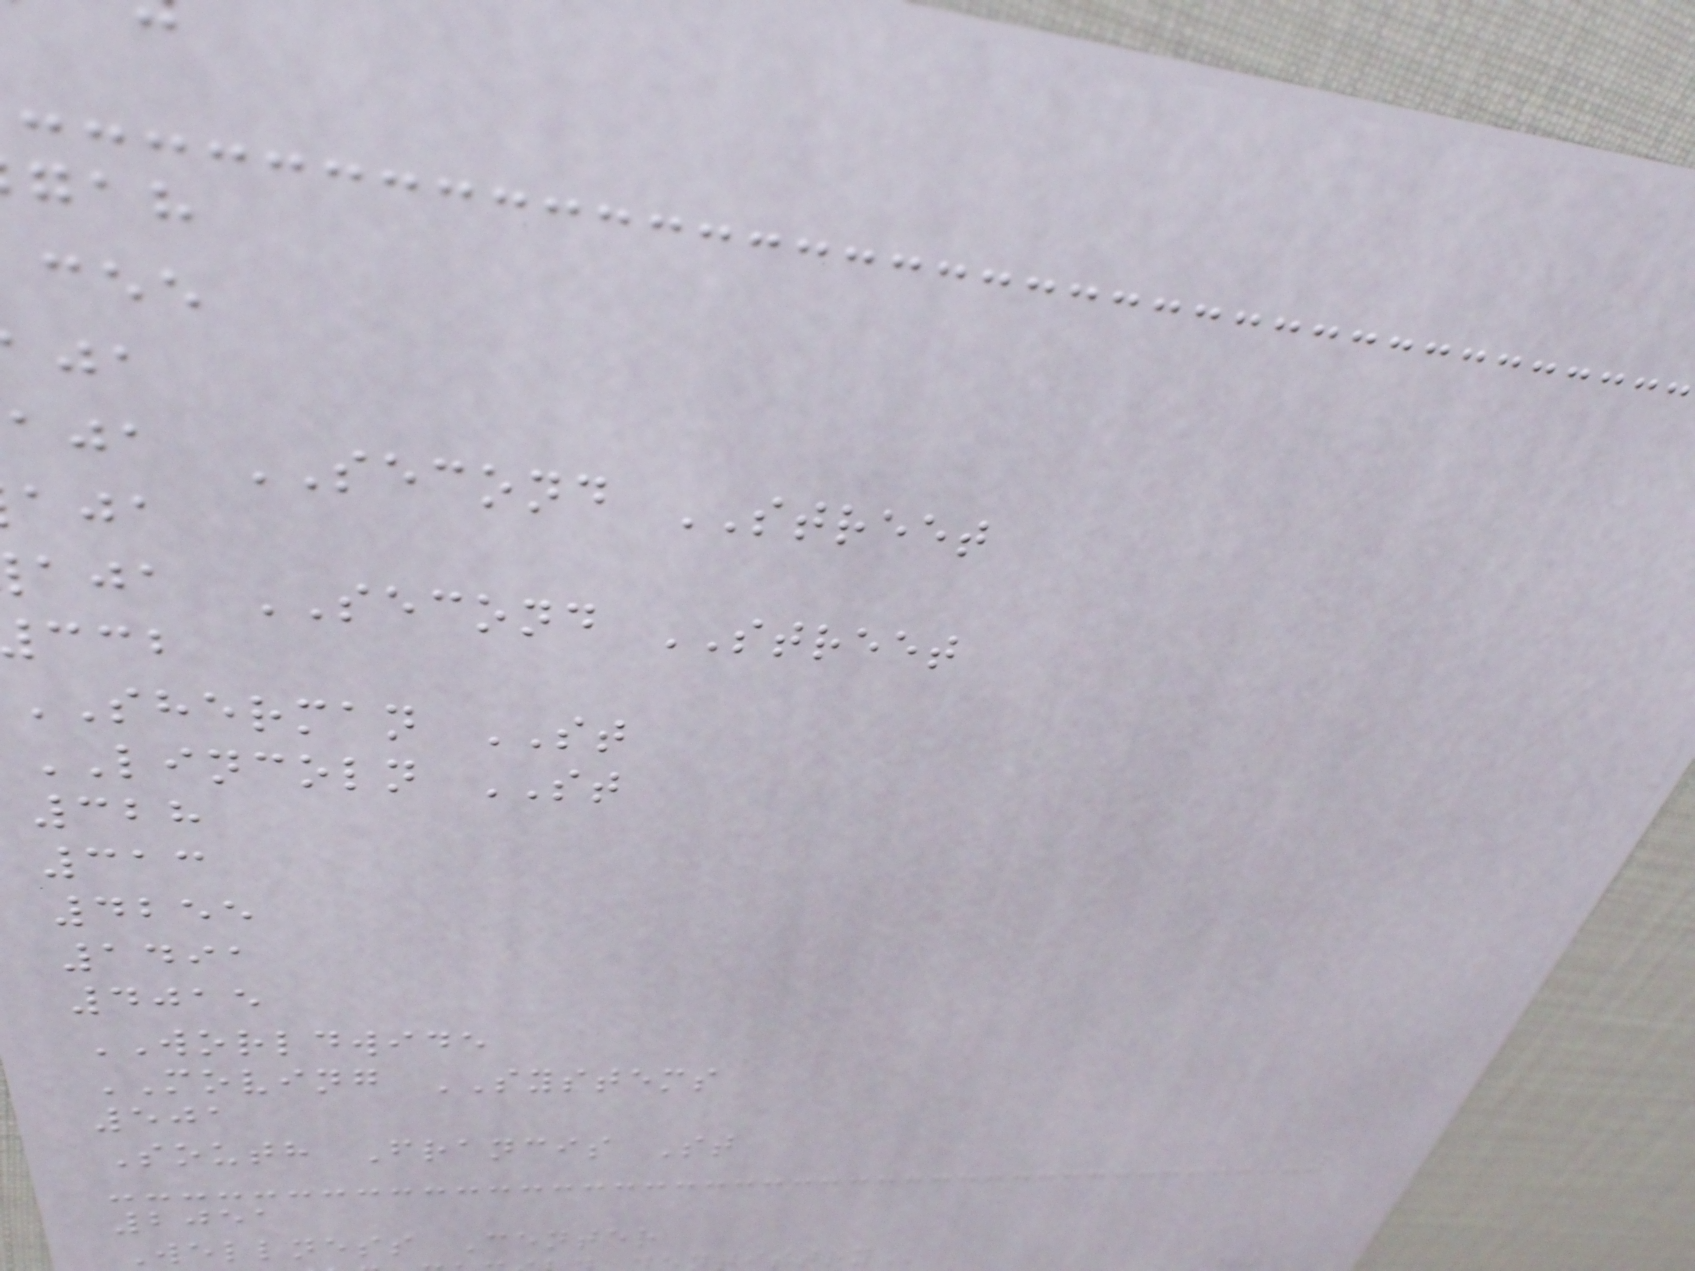aja SECOND STREET
aja SECOND STREET
SHERMAN ST
LINCOLN ST
328
313
4255
1491
4015
WORLDWIDE
MOVING SYSTEMS
501
South Francis St
2051
Wellness Center
